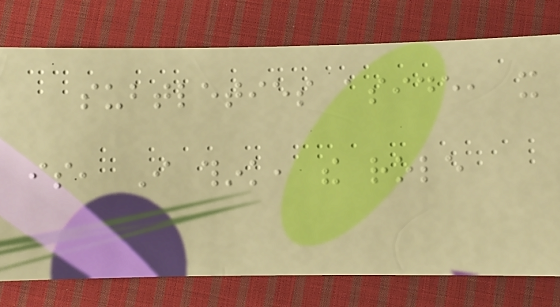subtleties aside, it
is, I think, the role
